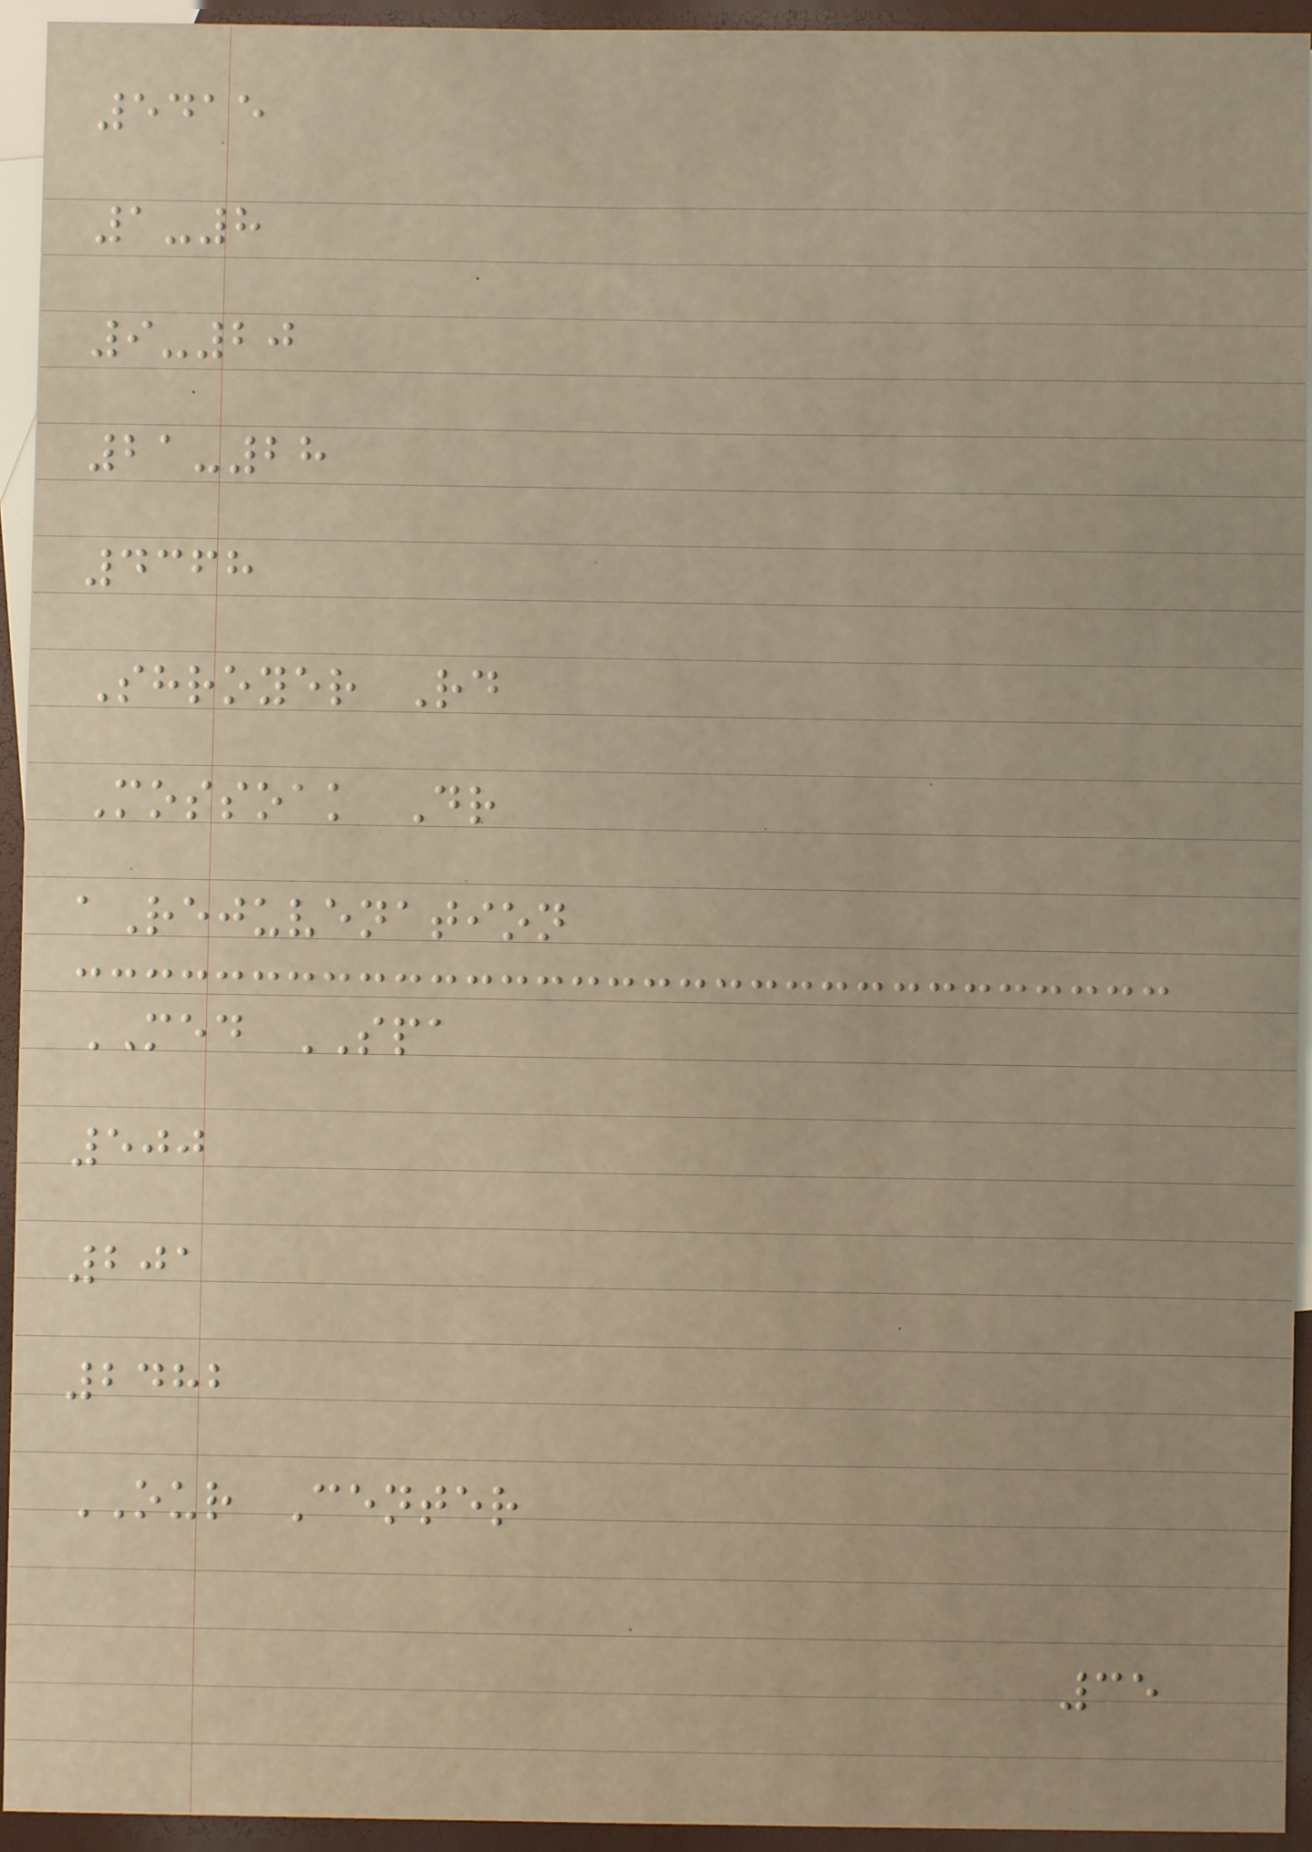5415
1-8
9-20
21-28
4368
Shroyer Rd
Mossoak Dr
aRejuvenation
MED SPA
500
201
2482
OUR Center
35
